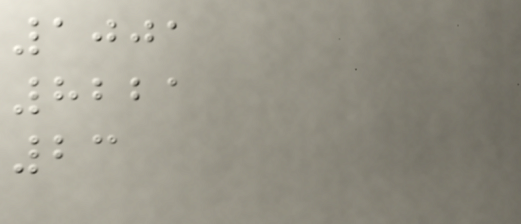1001
8221
23
